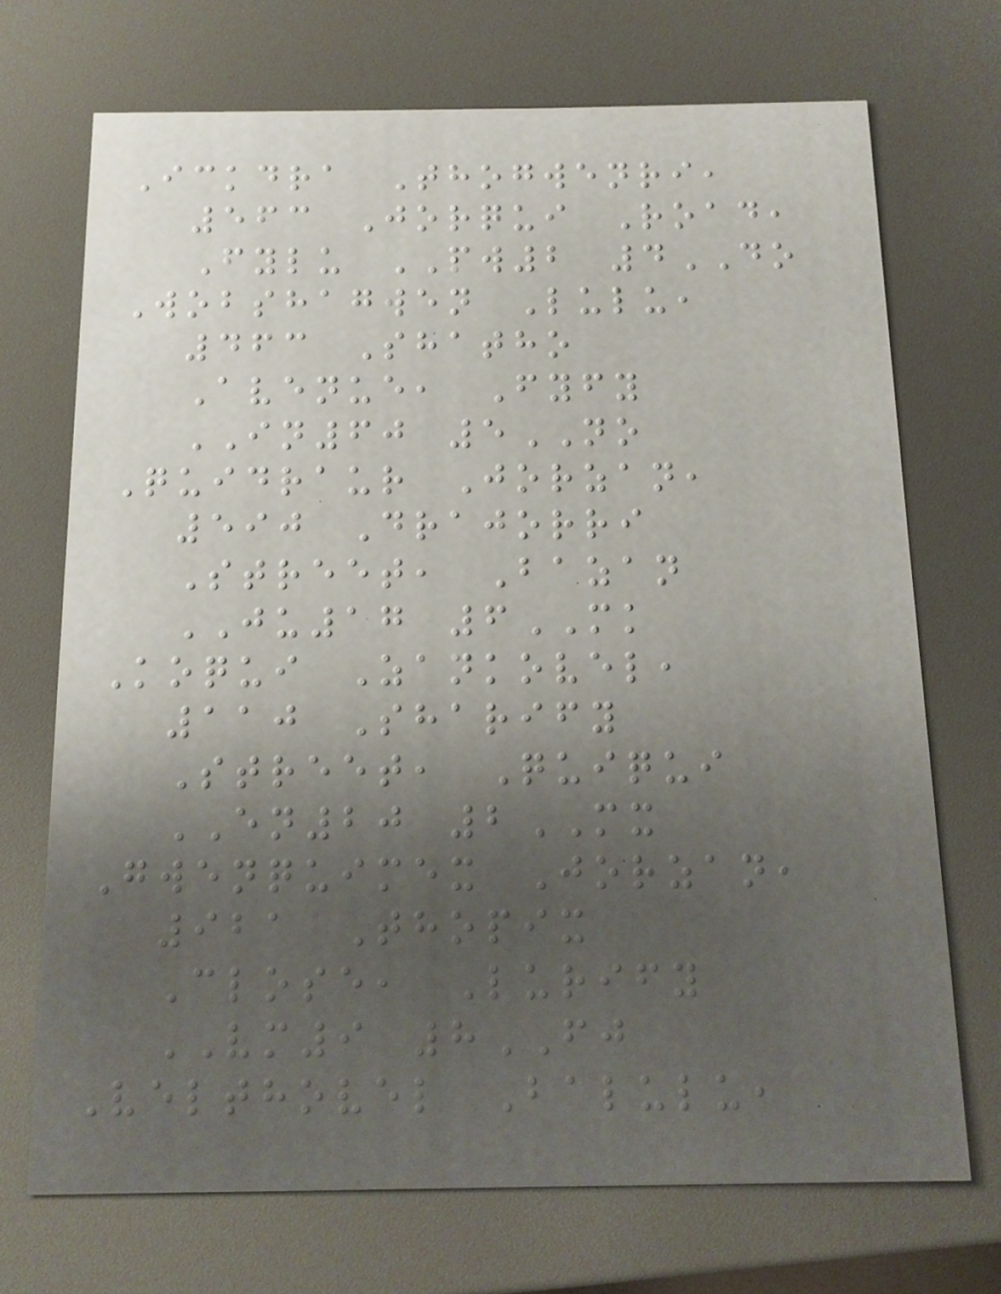Ickdra Thogwenri,
563 Jorqui Road,
Fylu PW2 4DO
Wobshagwen Lulu,
463 Shatho
Avenue, Fyfy
IN60 5NO
Quidraur Jorzan,
590 Drajorri
Street, Bazan
JU17 6MK
Koqui Zankovel,
110 Sharify
Street, Quiqui
EN20 2MX
Gwenquimex Jorzan,
921 Thopix
Close, Lurify
VM9 8FJ
Velthovel Balulu,
